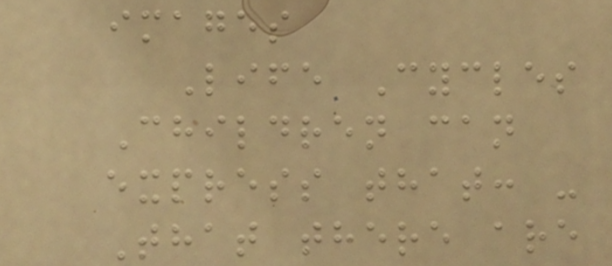images
Life Cycles
Children can
express that: -
That there are
